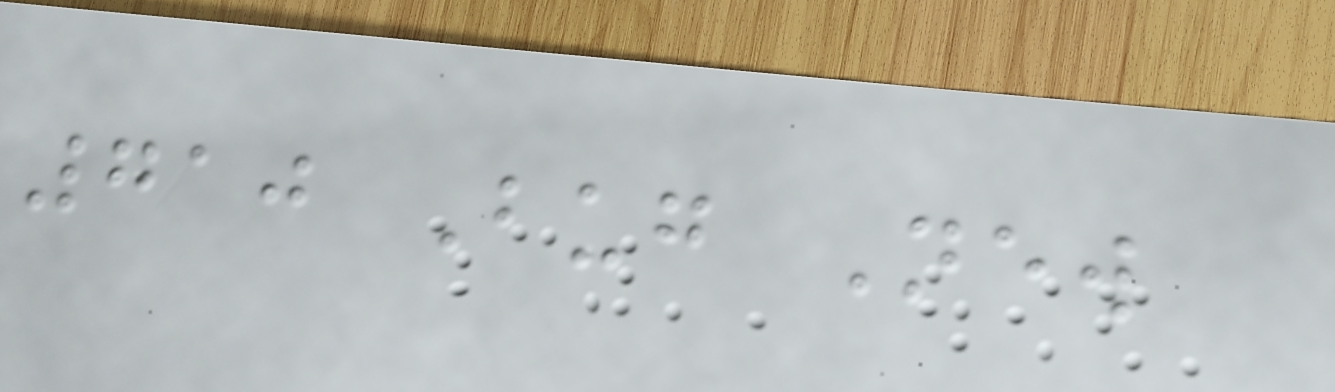710 Bug New
